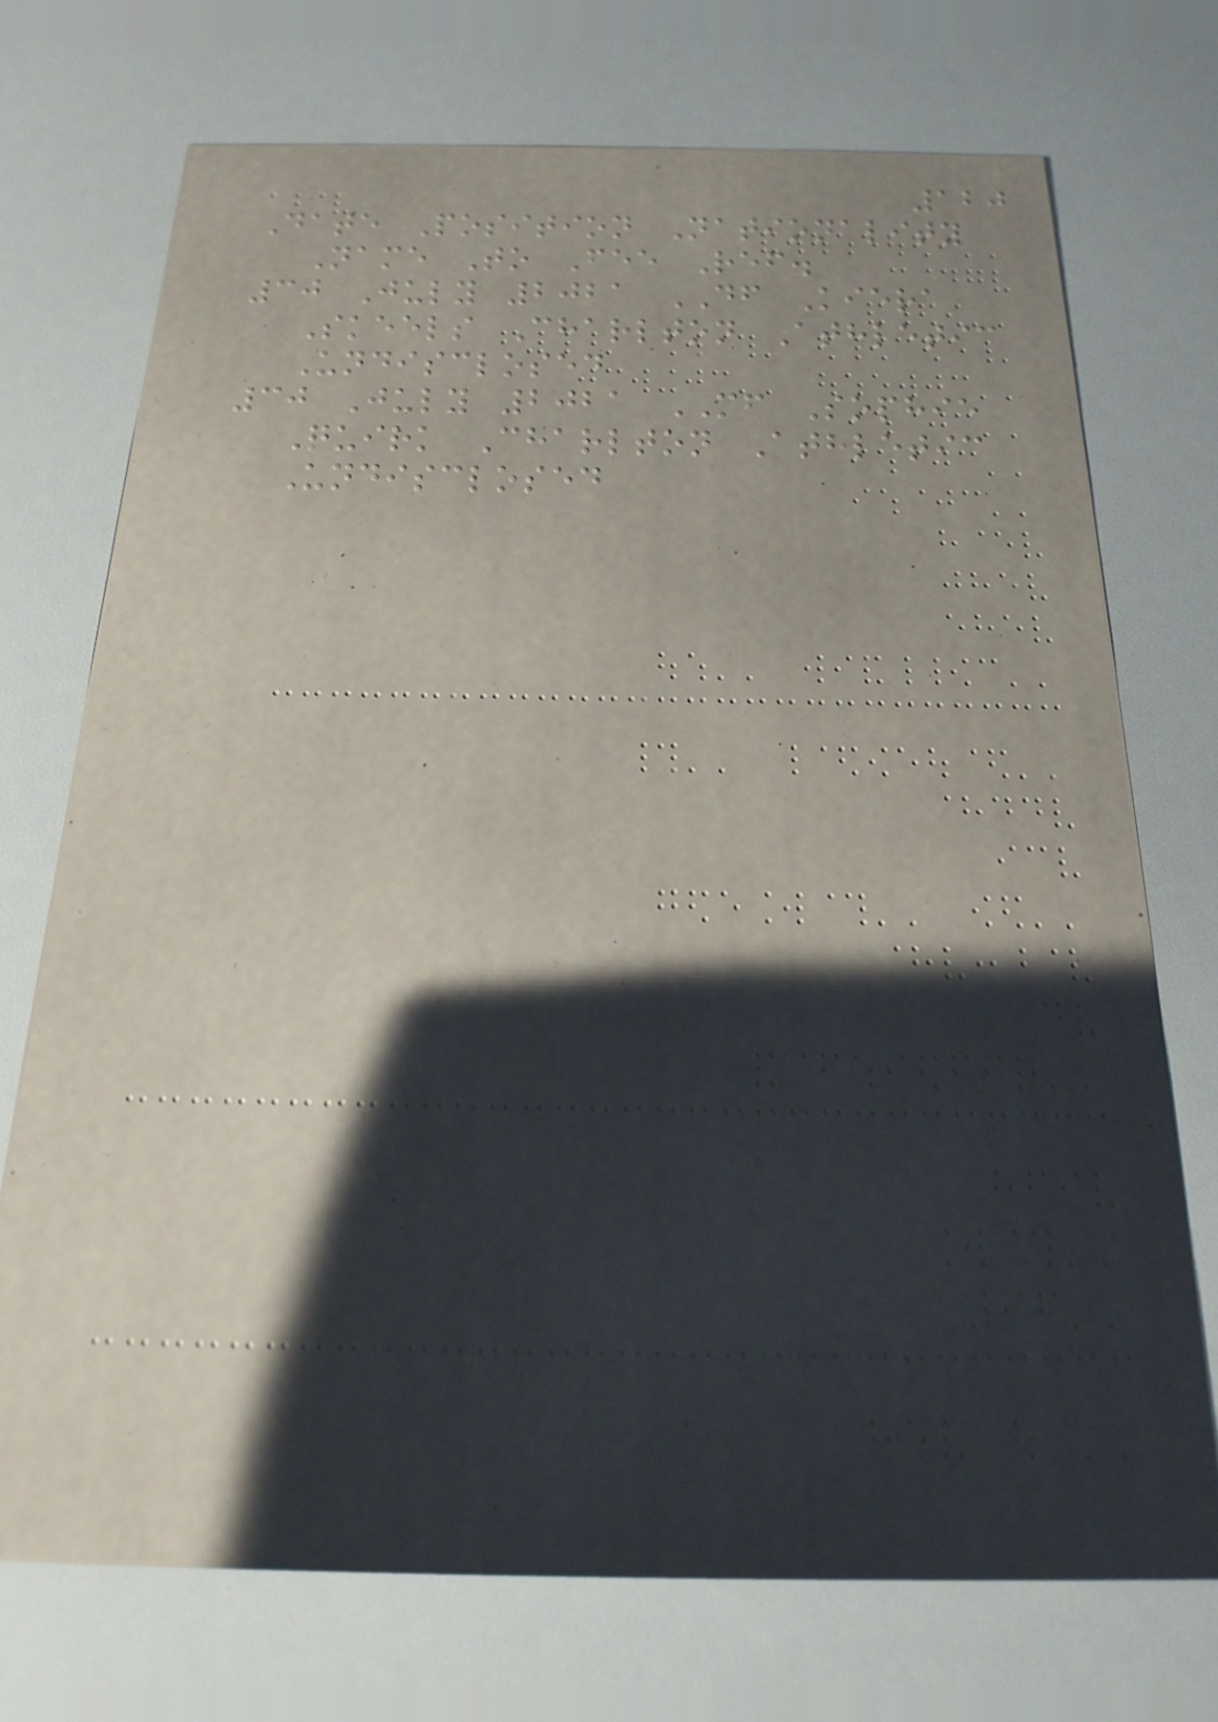120
Date Position Nationality
Name To Fee Ref.
30 July 2021 DF Kiera
Skeels Charlton Athletic
Undisclosed
30 July 2021 MF Sophie
Quirk Charlton Athletic
Undisclosed
